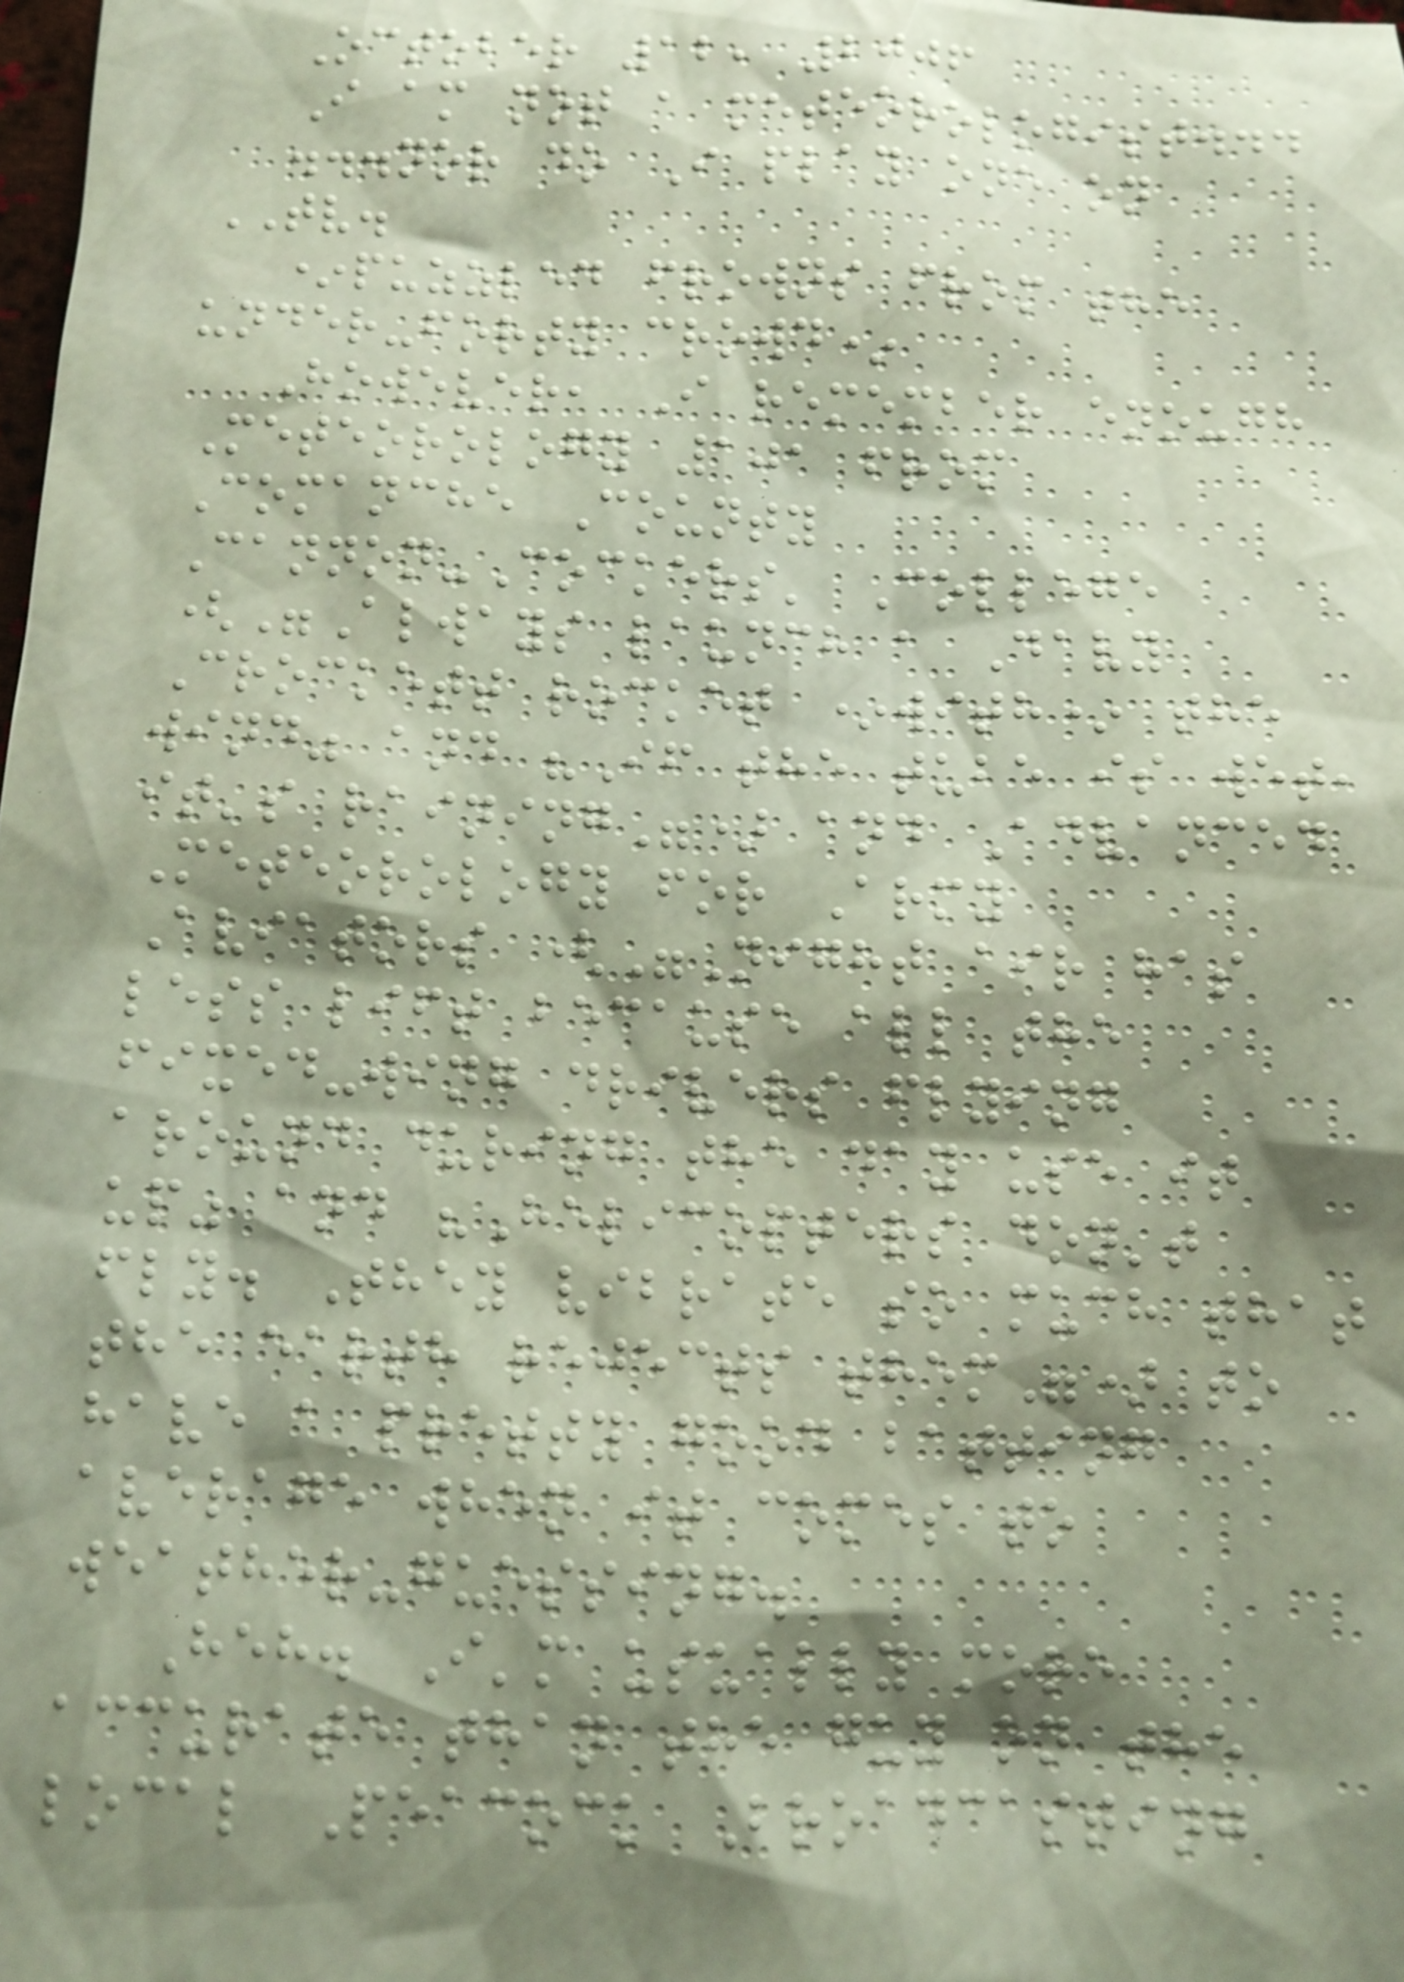October 12, 2006
I am not a meteorologist...
...nor do I play one on
TV.
*puzzled frowns from the
under-forty crowd*
However, I remember enough
Meteorology 101 from
Comanche County
Cannon-Cockers' College
("Always launch a Davy
Crockett rocket *with* the
wind" and "If the tube is wet,
it's raining") and Advanced
Meteorology for Army
Aviators ("Night air has
less lift because all the
fixed-wing drivers flying
around during the day use it
up" and "Helicopters don't
fly. They vibrate so much that
the earth rejects them") to
have a pretty good batting
average when it comes to
weather-guessing.
Heh. I'm usually more
accurate than the guy on the
local Peacock Broadcasting
